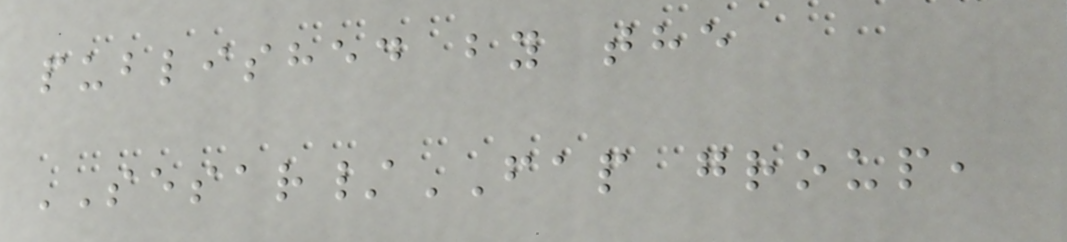published by the
SESAR/FAP group,
